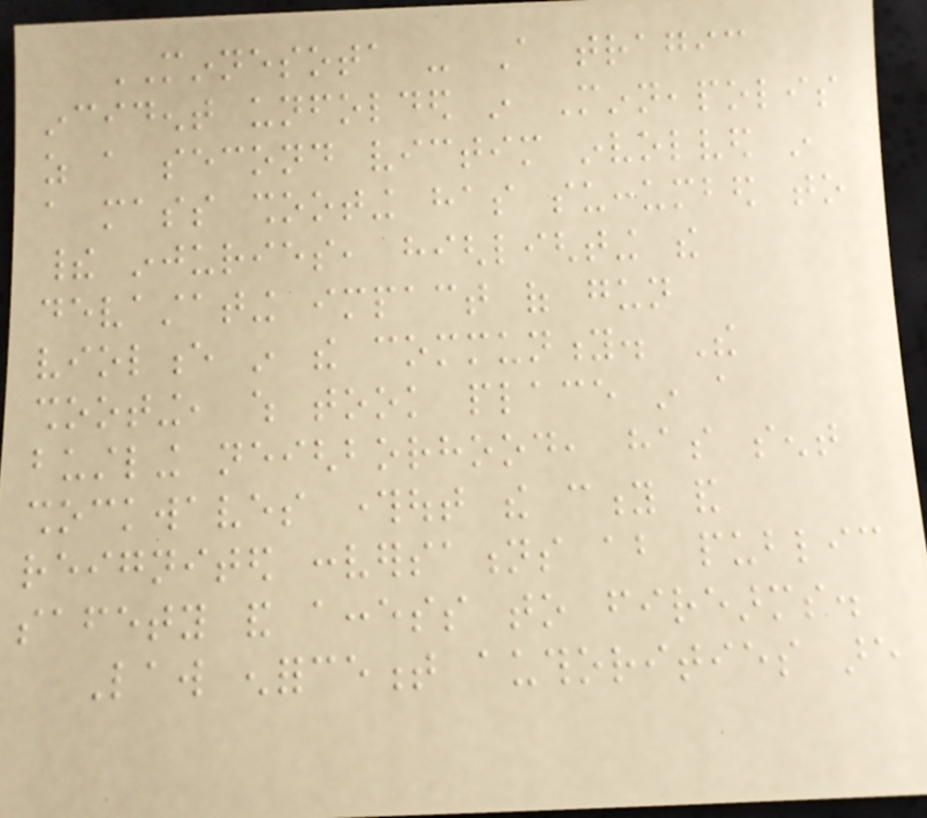MINNESOTA - A tragic
incident unfolded in Minneapolis
as a second victim involved in
a mass shooting has succumbed to
their injuries, highlighting the
devastating impact of gun
violence in the community. The
shooting, which took place in a
bustling neighborhood, has sent
shockwaves throughout the city and
reignited conversations about public
safety and access to firearms.
Law enforcement authorities are
